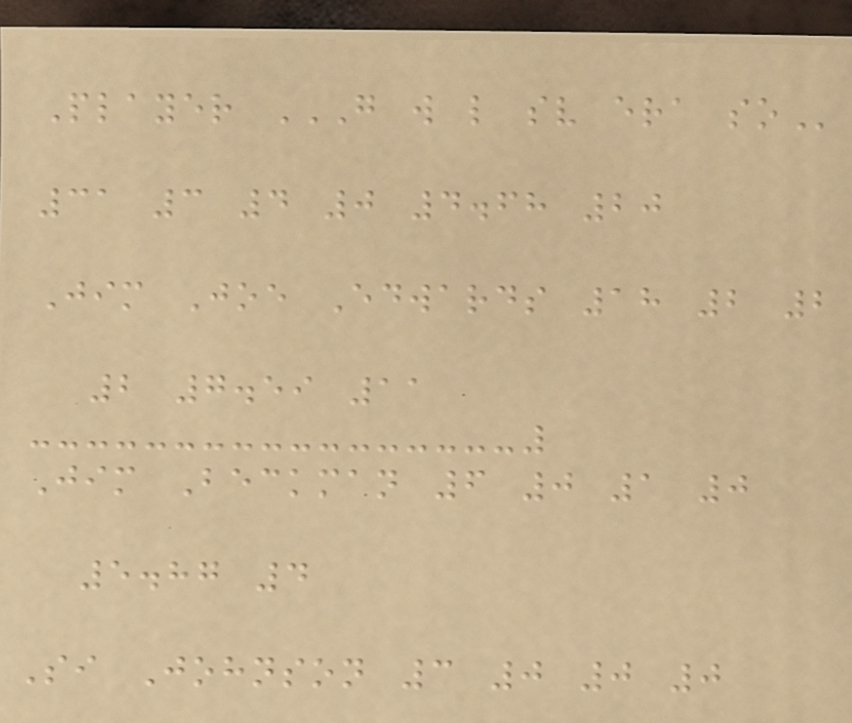Player G W L SV ERA SO
31 3 4 0 4.68 20
Jim Joe Edwards 18 2 2
2 7.59 11
Jim Beckman 6 0 1 0
5.87 4
Si Johnson 3 0 0 0
